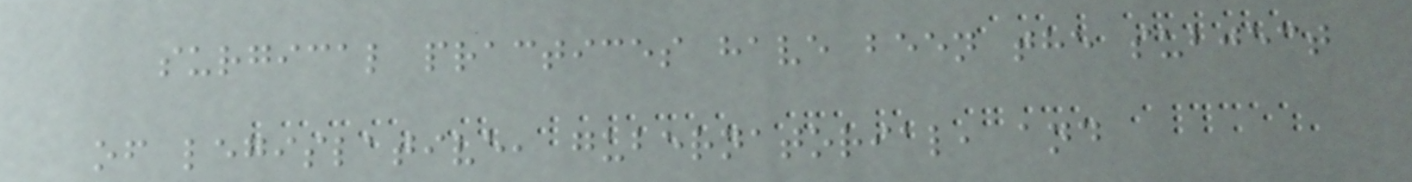surgical practices have been the subject
of legislative, gubernatorial, and
